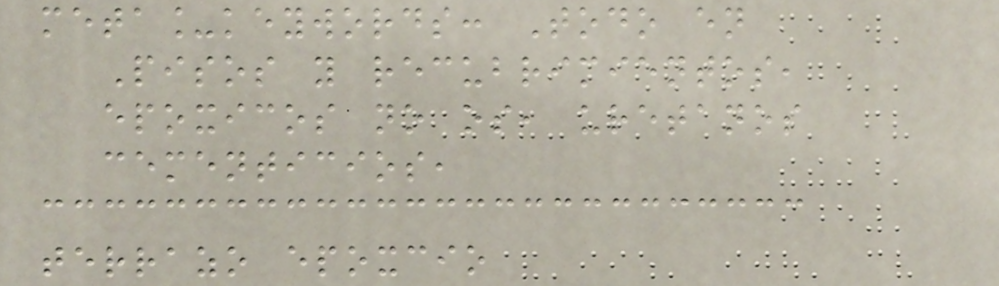meta_keywords: Todo en
Pisos y recubrimientos,
epoxicos no os, uretanos
cementicios,
terrazo epoxcio
